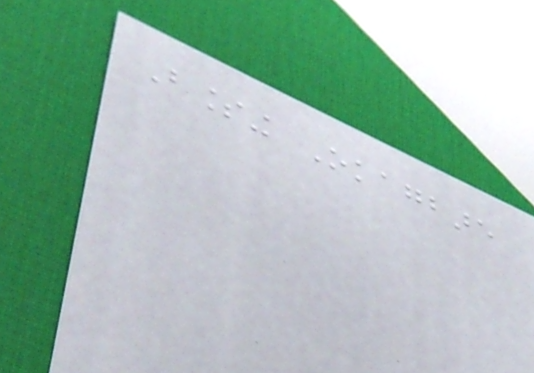Blessing Okagbare
